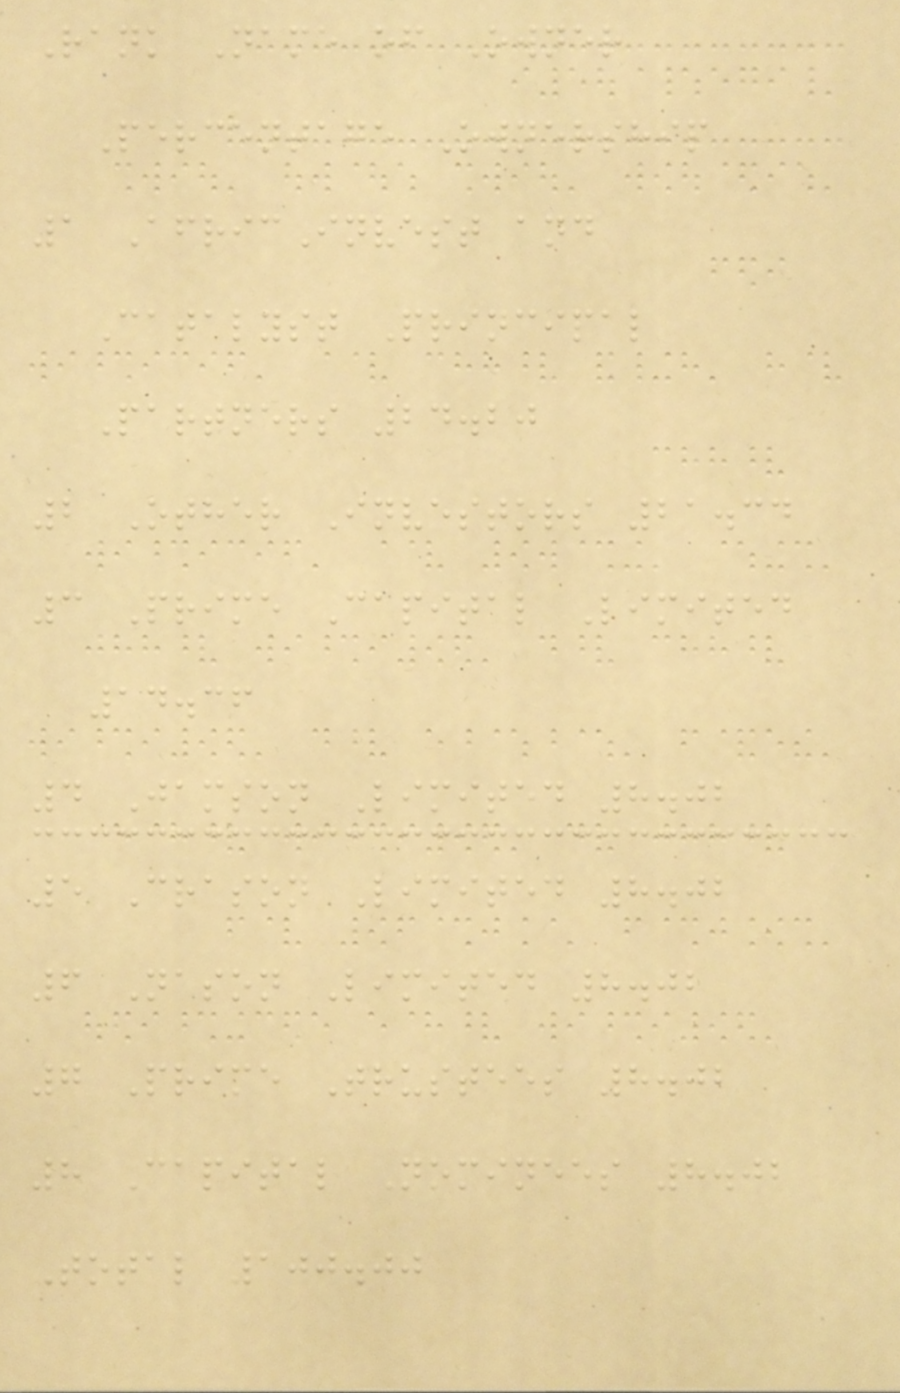Rank Name of Owner
Percentage Ownership
1 AfricInvest and
Catalyst Principal
Partners 24.20
2 Other Investors 21.34
3 Prime Capital Limited
14.36
4 Jamson Limited 8.02
5 Crason Limited 8.02
6 Nason Limited 8.02
7 Prime Trustees 8.02
8 Capital Nominees 8.02
Total 100.00
